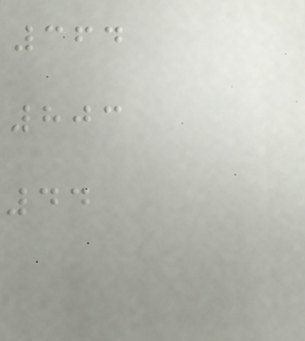364
803
44
